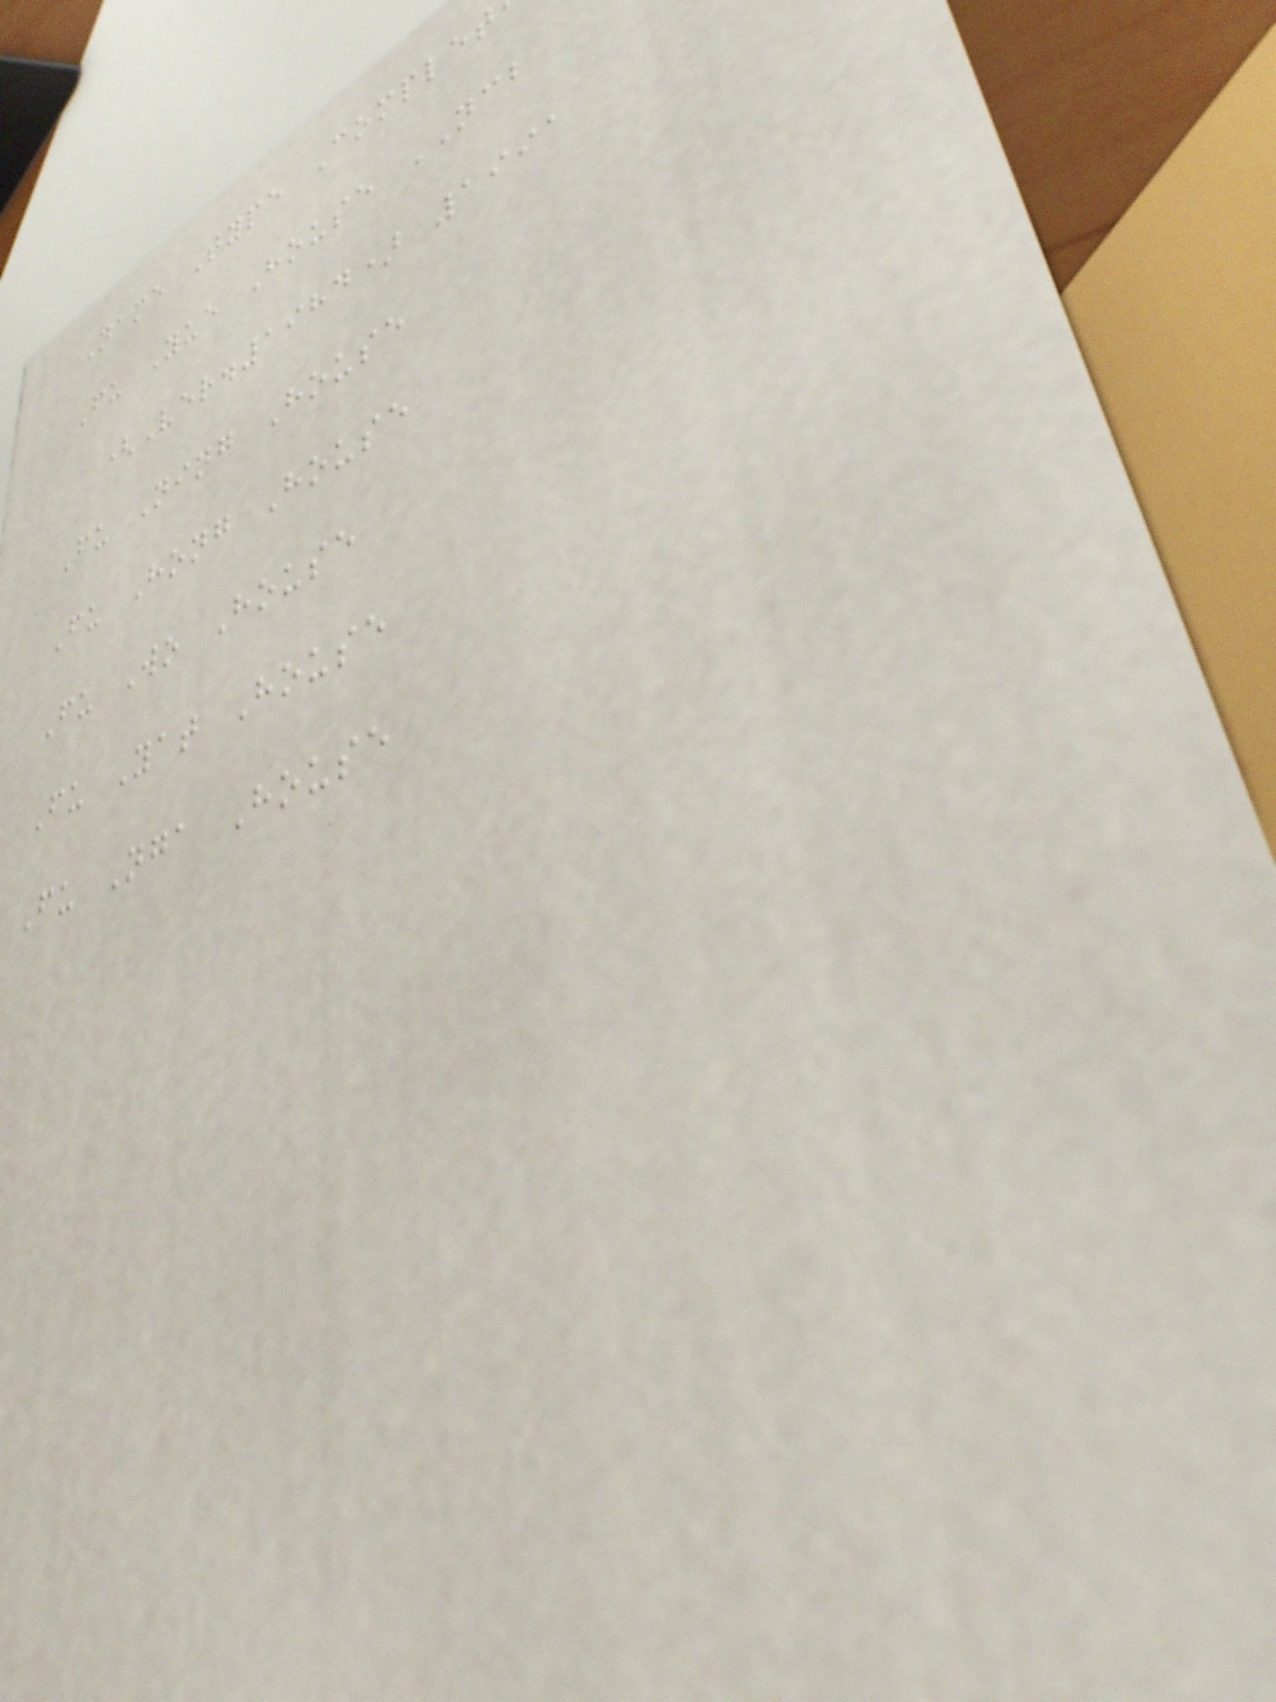Name Type Complet
Fu Yue House NCB
(Ver.1984) 1991
Fu Ning House
Fu Hong House
Fu Wo House
Fu Yat House
Fu Nga House
